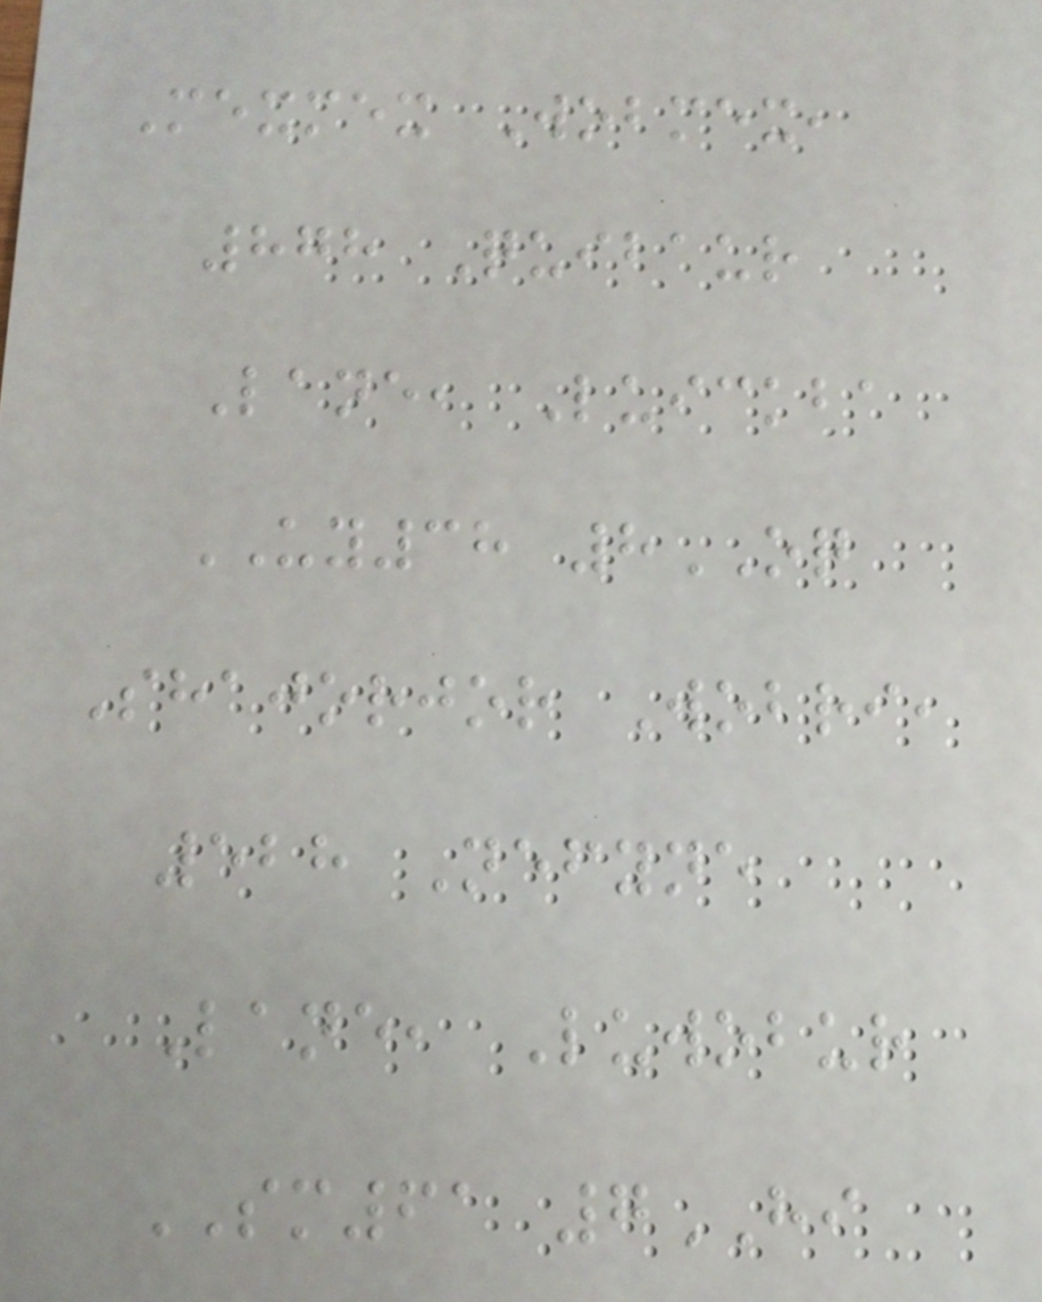Mexmex Wobmex,
878 Quibaur
Lane, Luickba
UY38 8OQ
Shajorjor Wobri,
528 Nefyne
Lane, Luwobur
SM61 7HI
